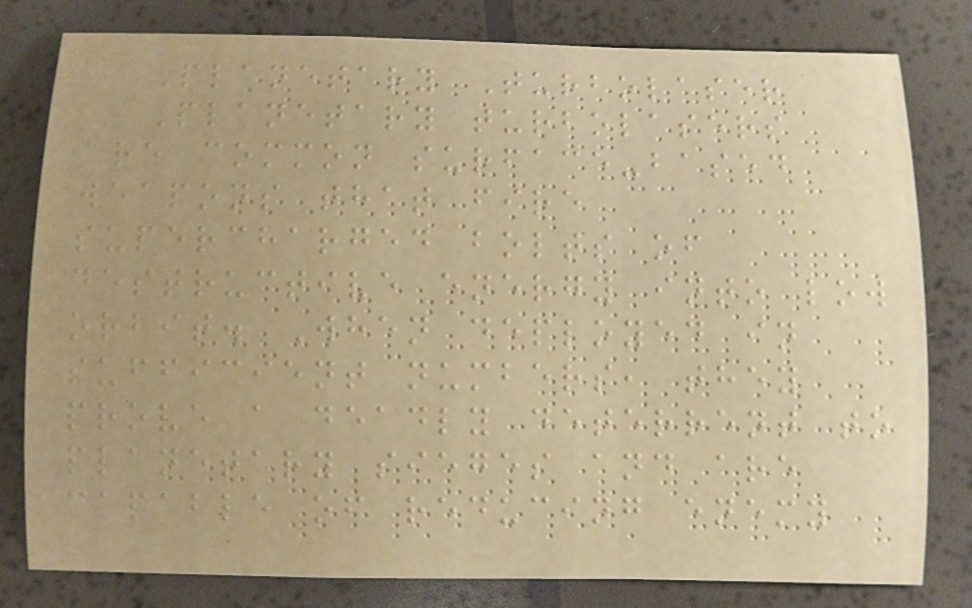Planetary Turbolaser
Planetary turbolasers
are common surface-based
weapons that fire
supercharged bolts of
destructive energy into low
orbit. When deployed in
sufficient numbers, they
prove a deadly deterrent to
planetary sieges and are
capable of reducing enemy
